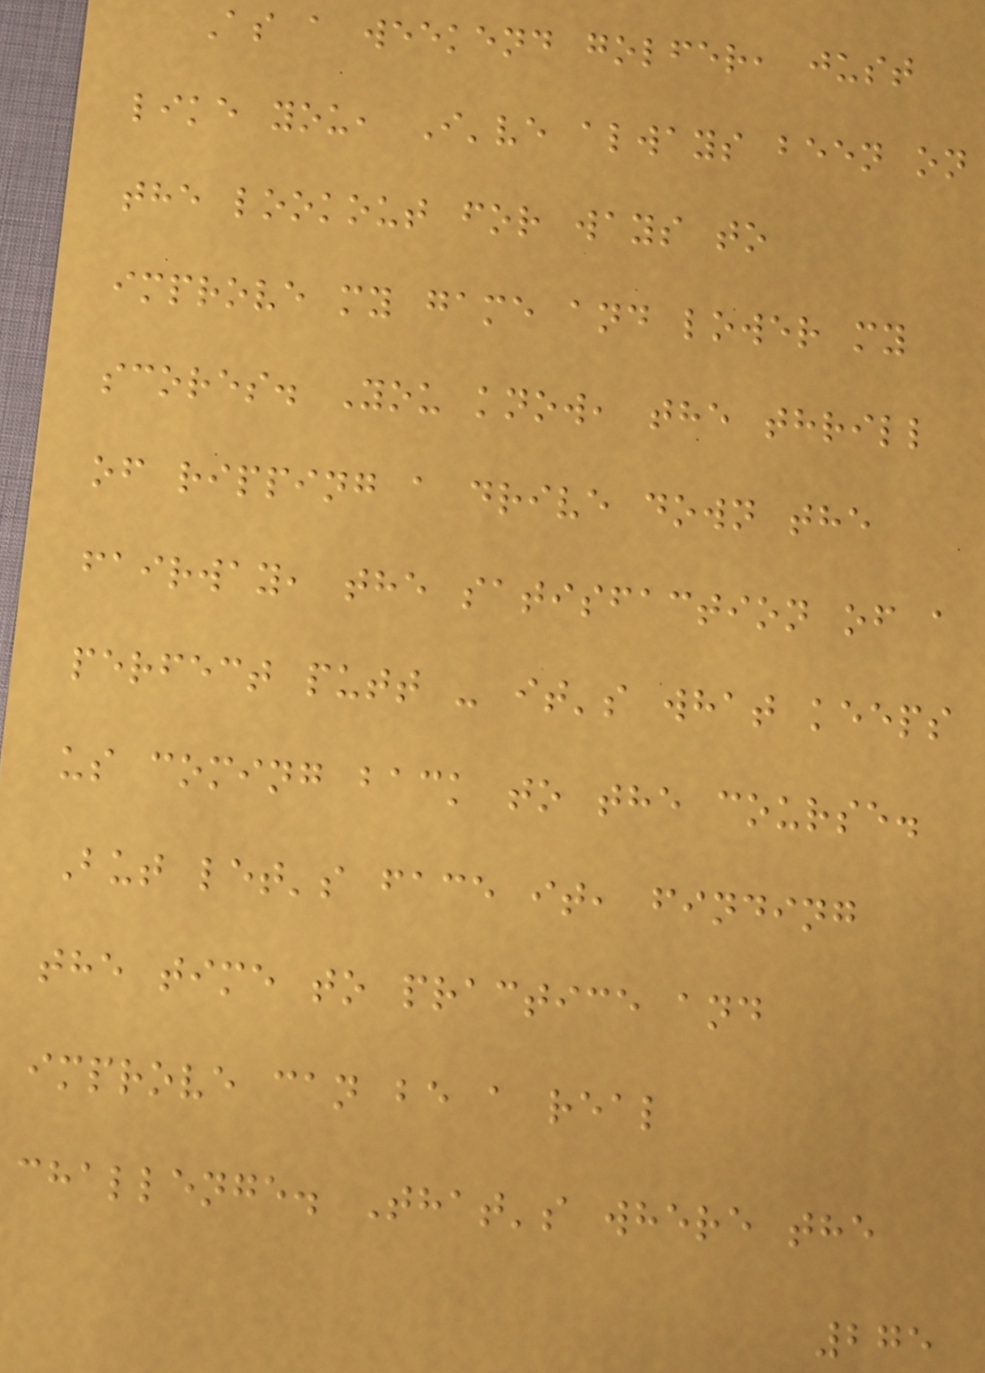As a weekend golfer, just
like you, I've always been on
the lookout for ways to
improve my game and lower my
scores. You know, the thrill
of ripping a drive down the
fairway, the satisfaction of a
perfect putt - it's what keeps
us coming back to the course.
But let's face it, finding
the time to practice and
improve can be a real
challenge. That's where the
275
